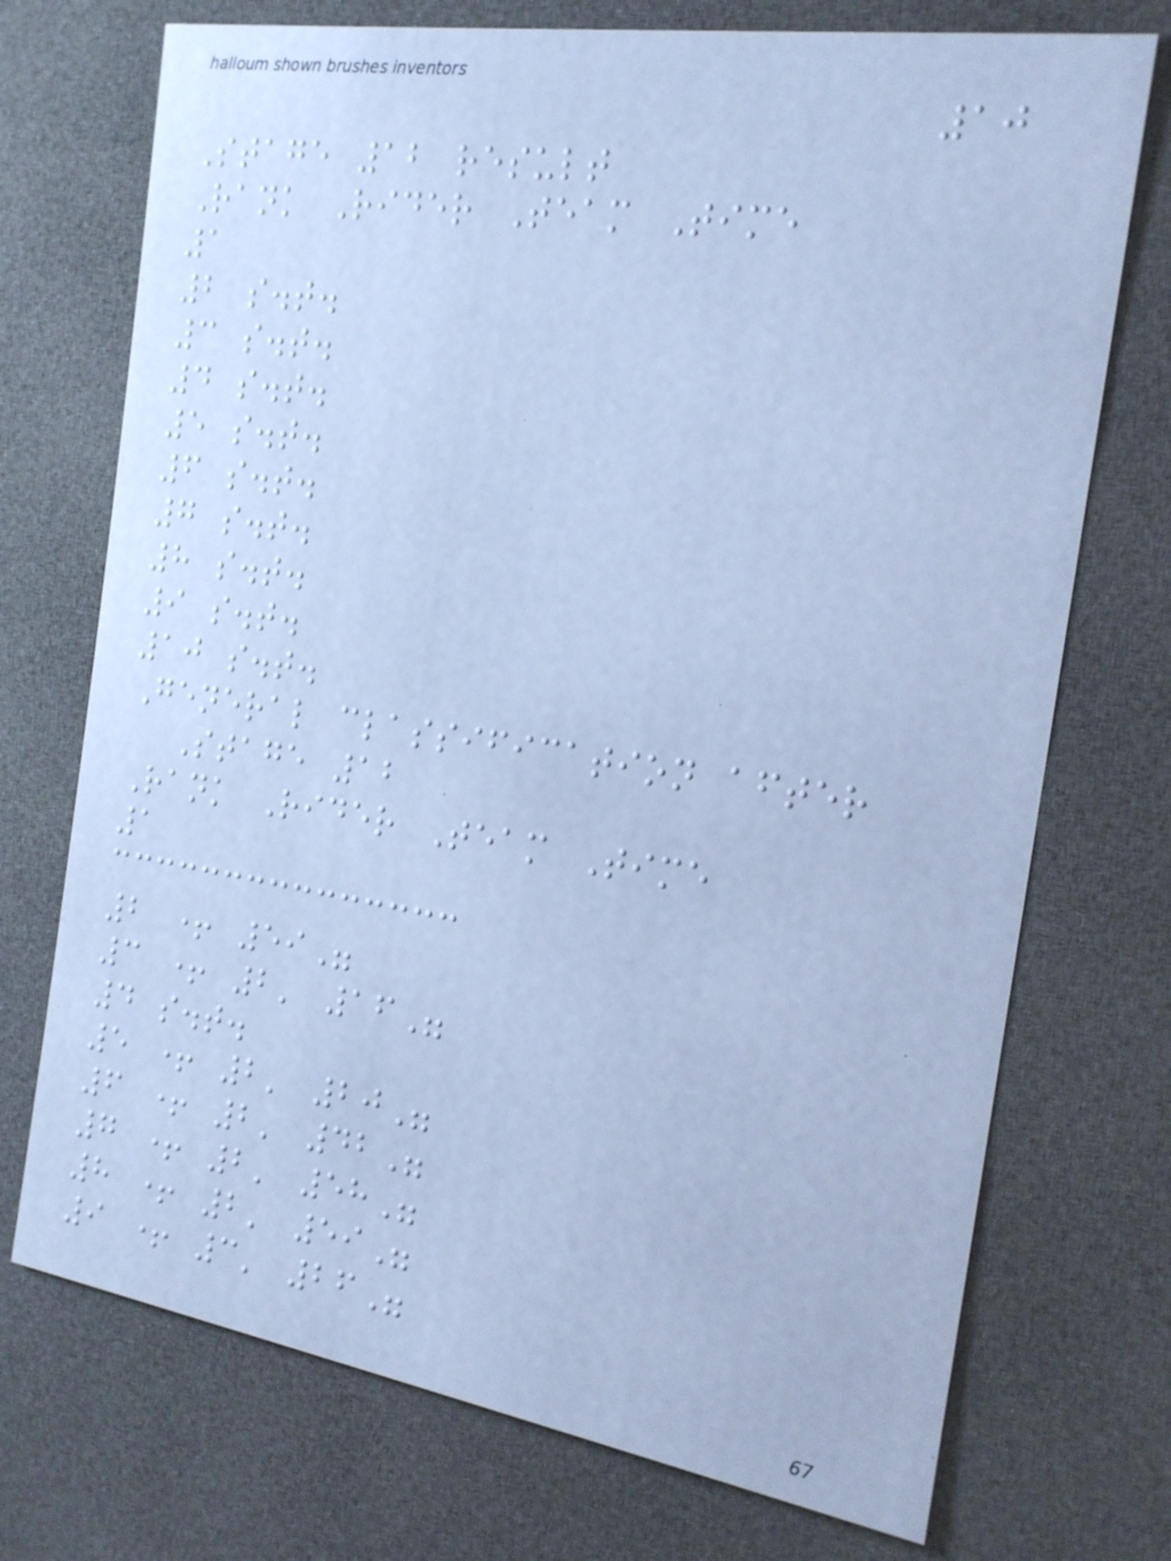10
Stage 12 result
Rank Rider Team Time
1
2 s.t.
3 s.t.
4 s.t.
5 s.t.
6 s.t.
7 s.t.
8 s.t.
9 s.t.
10 s.t.
General classification after
Stage 12
Rank Rider Team Time
1
2 + 59"
3 + 2' 16"
4 s.t.
5 + 2' 20"
6 + 2' 42"
7 + 2' 58"
8 + 2' 59"
9 + 3' 26"
